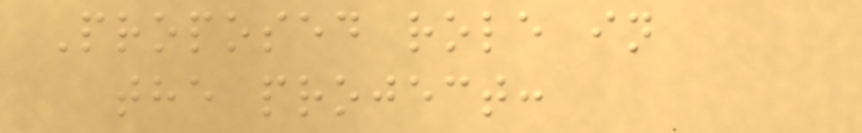Proposed role in
the project:
